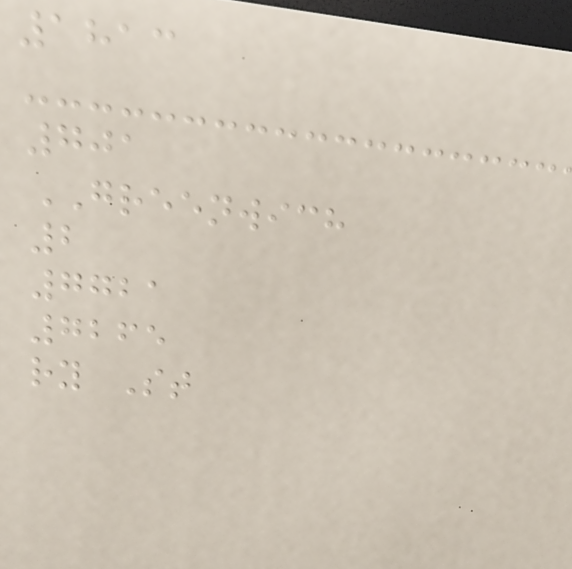1813
701
GREENWICH
2
7721
7265
ry St
